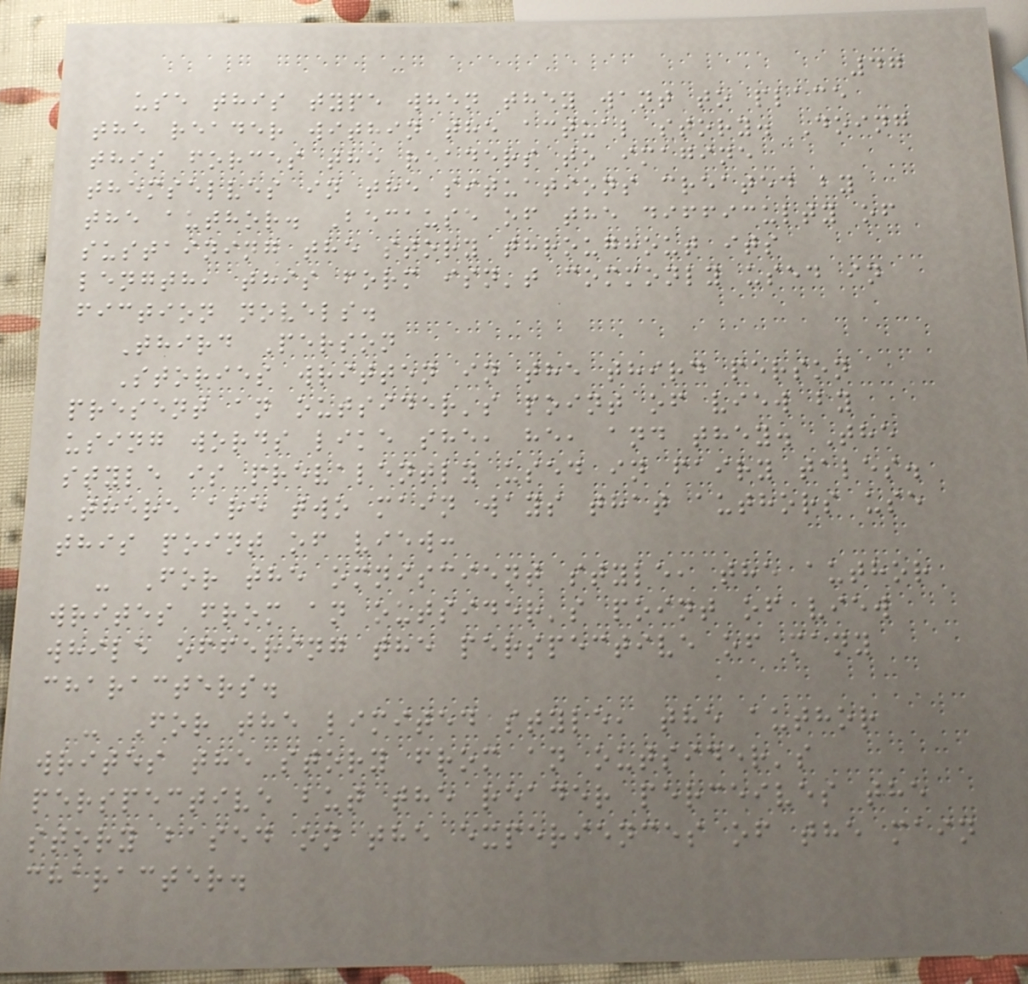47
use this type when they want to place
the reader within the actual story. Doing
this forces the readers to imagine
themselves in the situations created by
the author. Because of the difficulty of
sustaining the story throughout its
length, this form isn't commonly used in
fiction novels.
Third Person
Stories written in the third person
present an outsider's point of view by
using words like she, he, and they. The
style is prevalently used in fairy tales.
There are two main ways that authors use
this point of view:
- For the omniscient style, the author
writes from an outsider's point of view
while offering the perspective of many
characters.
- For the limited style, the author
writes the story from an outsider's
perspective but the reader perceives the
story based on the experiences of the main
character.
